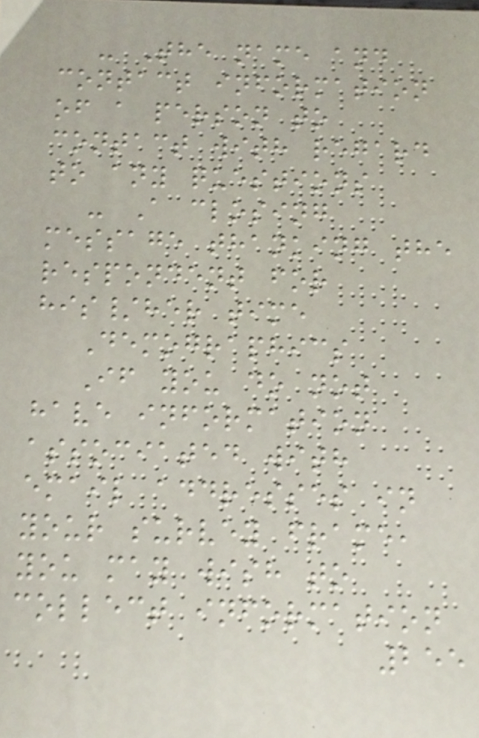- The name and
contact information
of a person to
contact with regard
to any questions
- A closing
message thanking the
respondent for
his/her time
Demographics
If you do not
have information
associated with
email addresses in
your survey frame,
you may wish to
collect information
255
